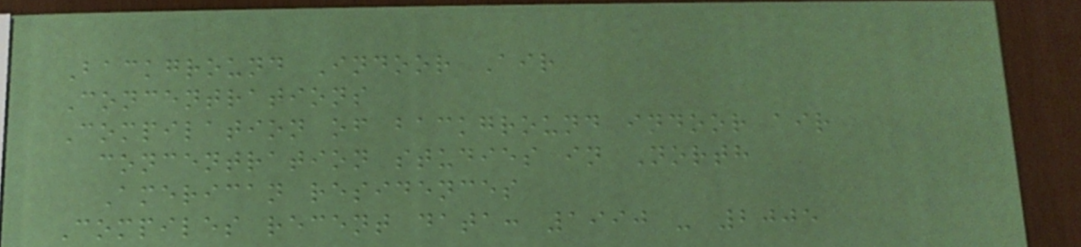Background Indoor Air
Concentrations
Compilation of background indoor air
concentration studies in North
American residences
Compiles recent data: 1990 - 2005
